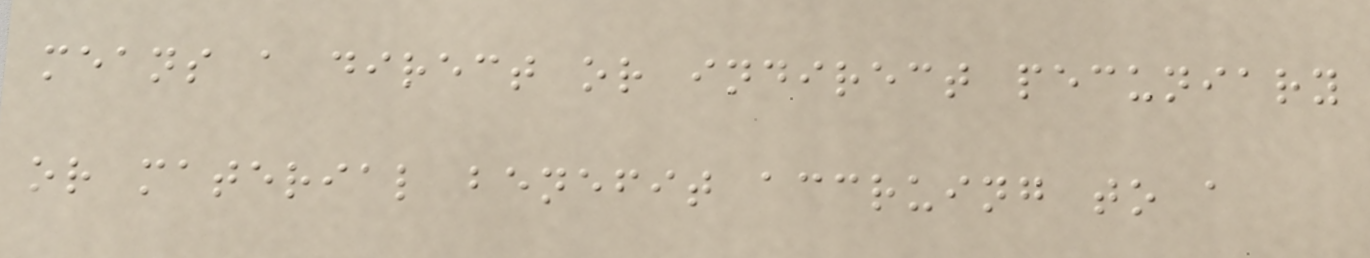means a direct or indirect pecuniary
or material benefit accruing to a
